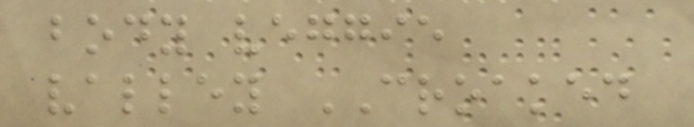body veggie
valley CROAKED
